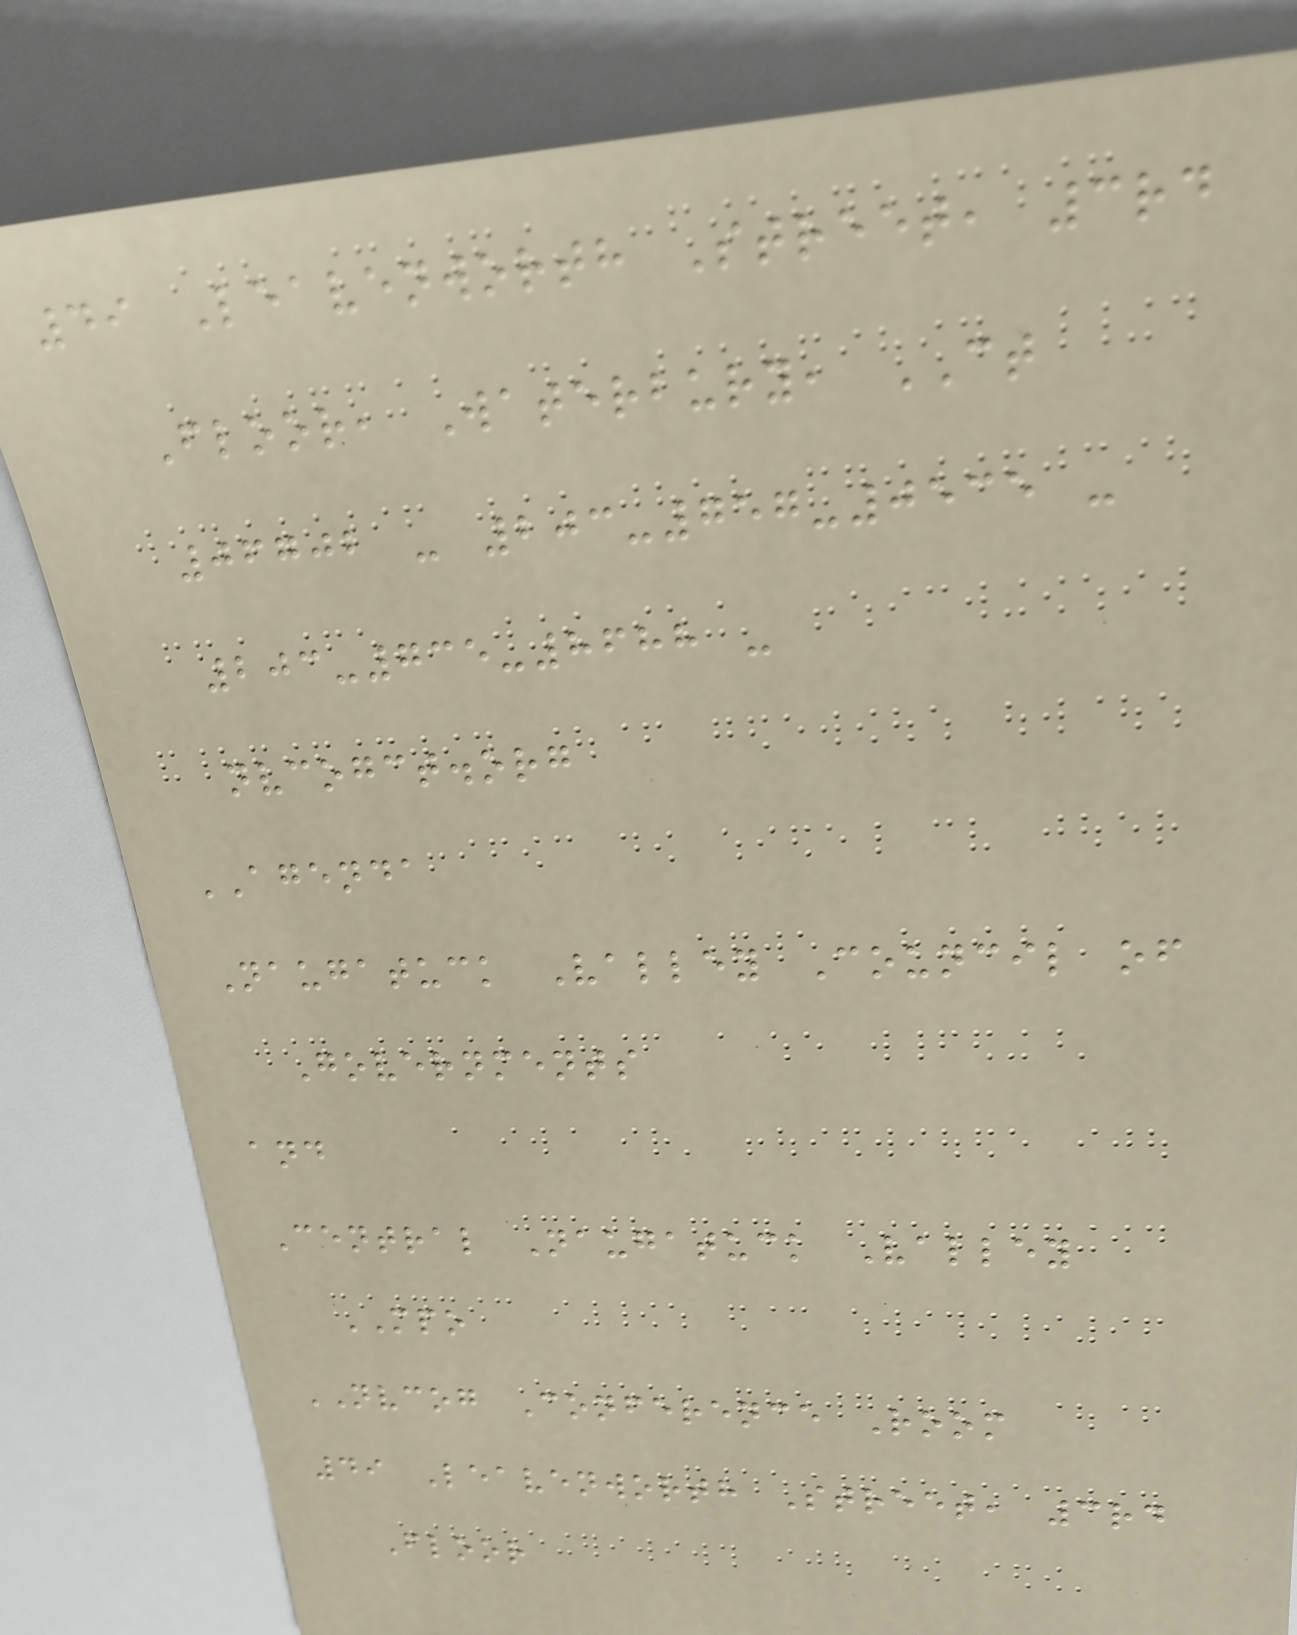49 Leavenworth Street, 3rd
Floor, Waterbury, CT
06702 - 203-757-0535 -
203-735-8688 -
nvcogct.org
AGENDA
Naugatuck Valley Council of
Governments
and
Central Naugatuck Valley
MPO
NVCOG Conference Room
49 Leavenworth Street, 3rd
Floor
